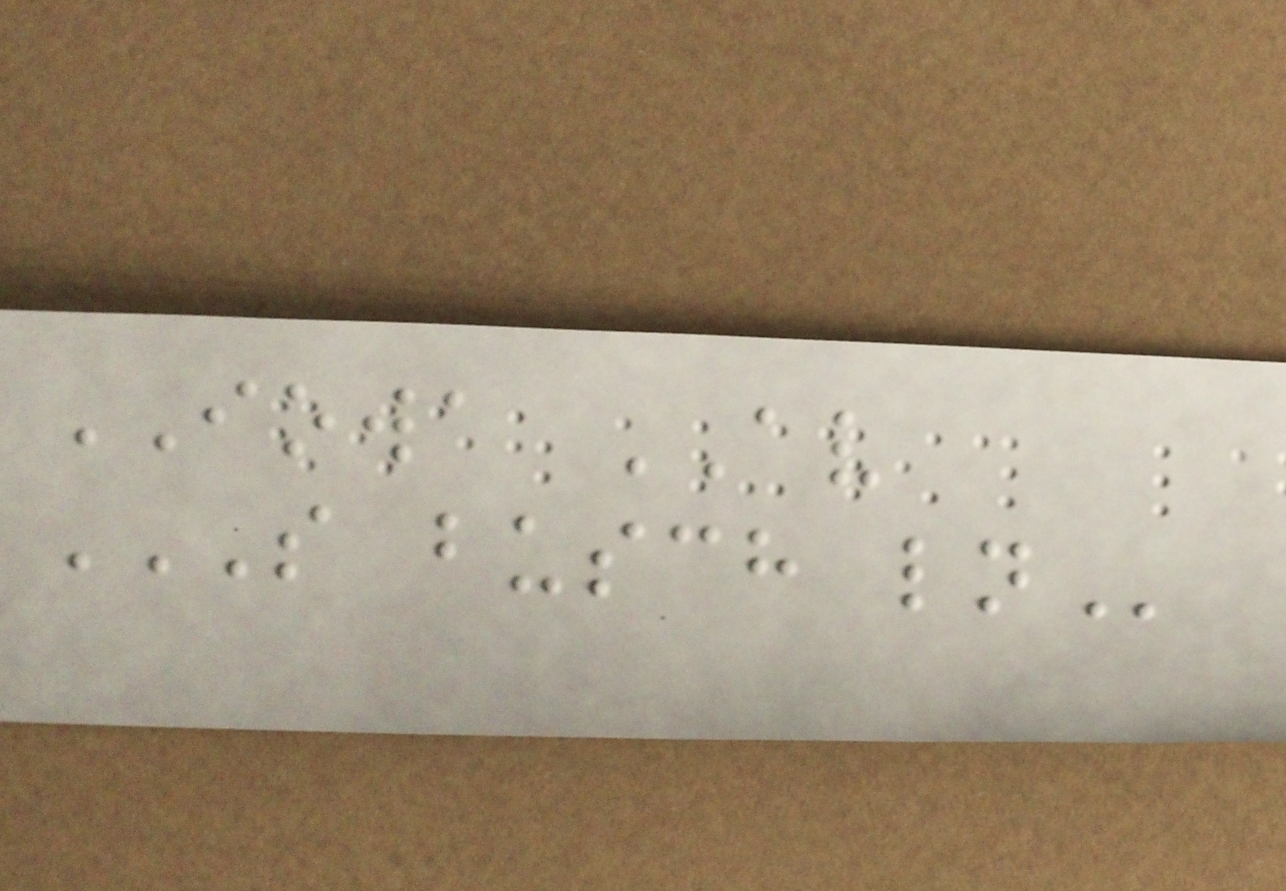IOWA AV
S BUSCH LN
